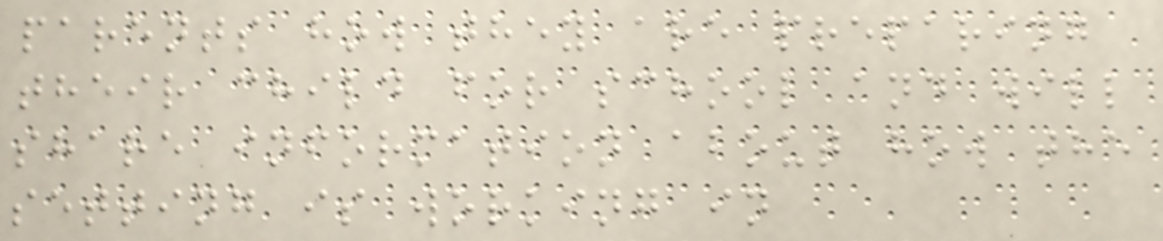parents how they are preparing
their child for school and will
share information about how the
setting is working in
